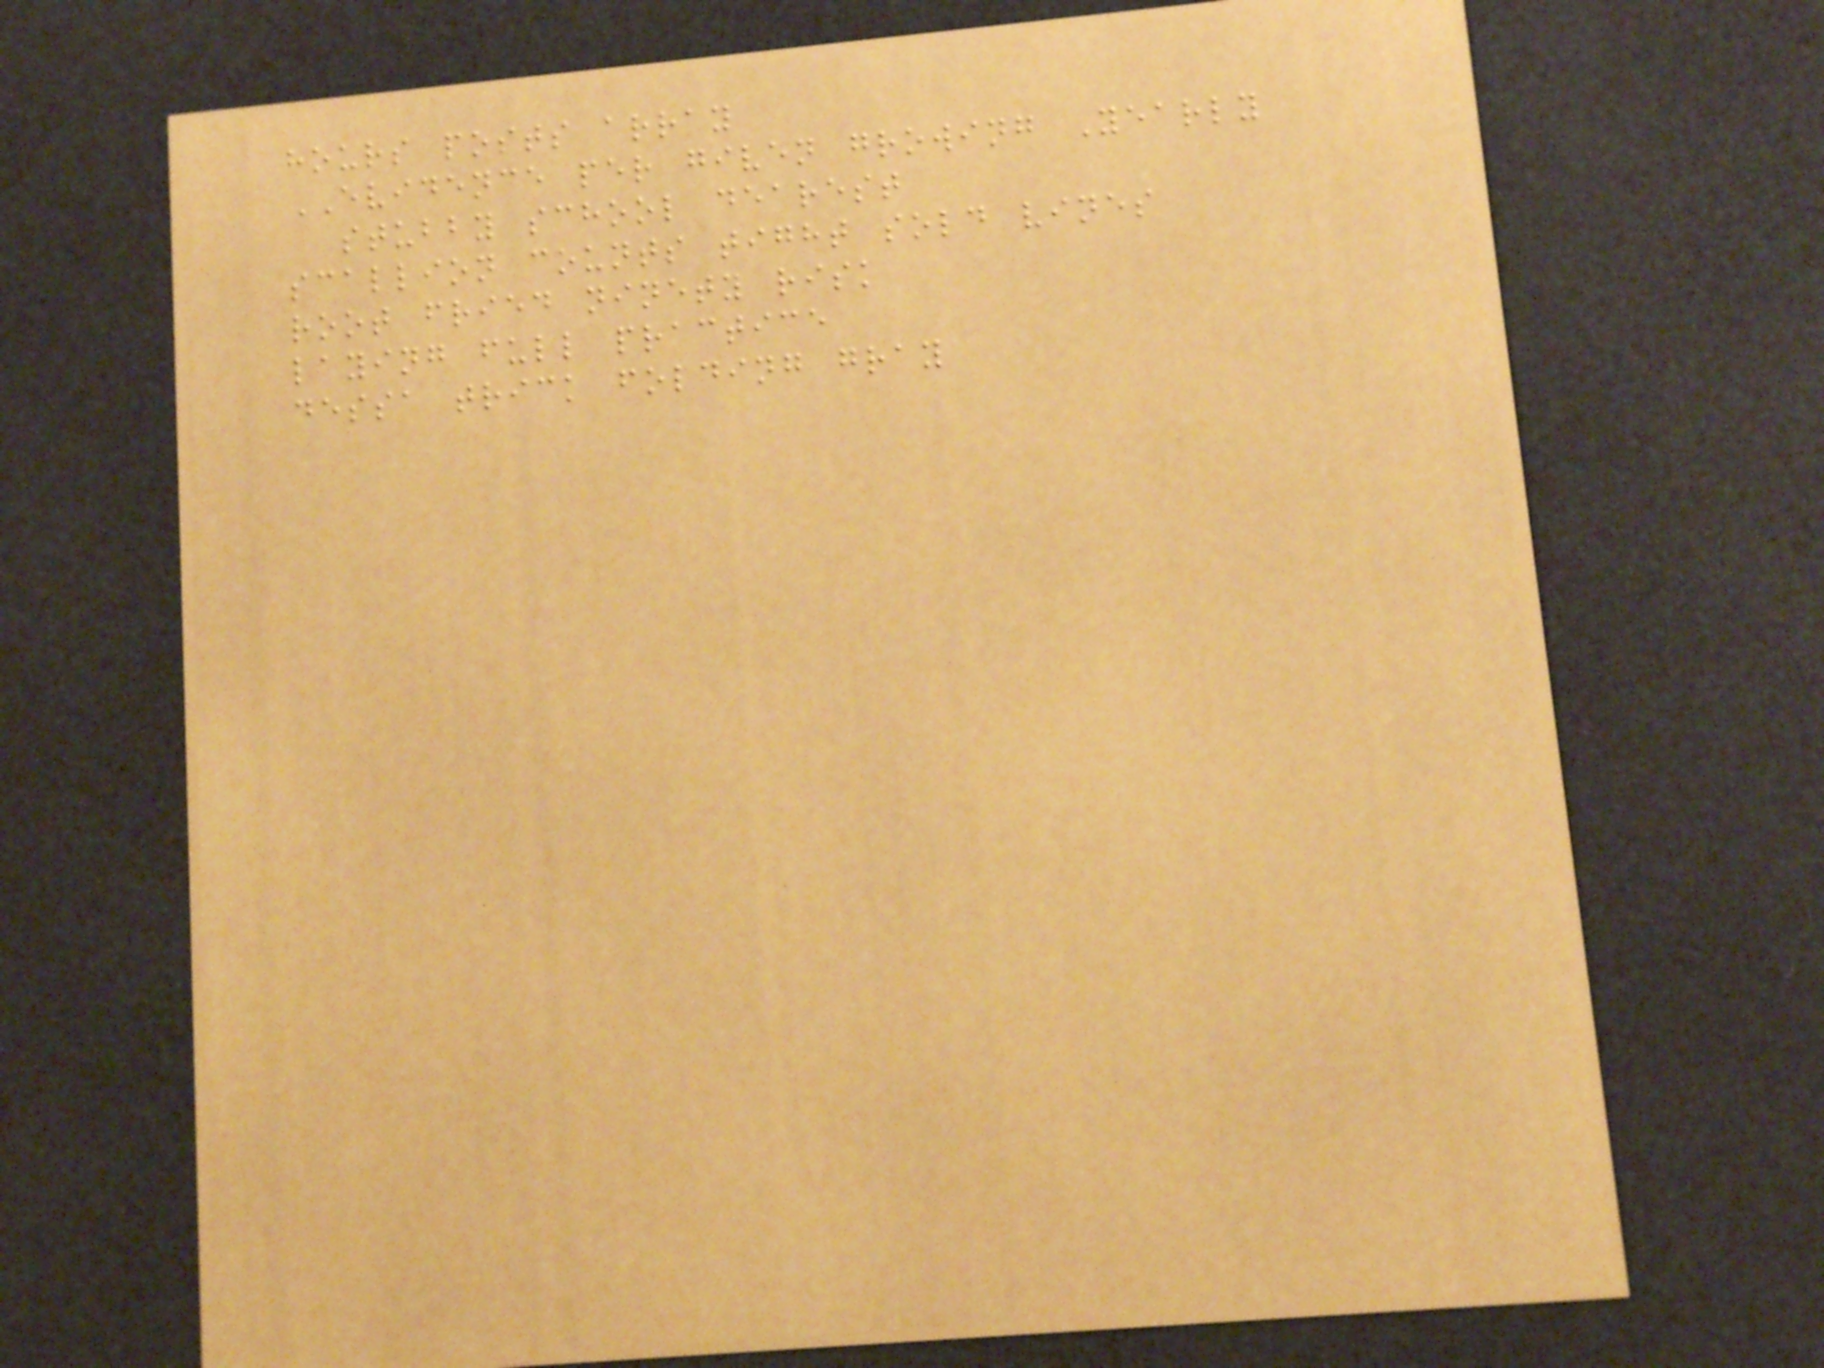hours posts array
EVIDENCE per given growing Yearly
stubby school dearest
scallion counts tight sold vines
root fried ninety risk
laying full practice
dessa trick folding gray
